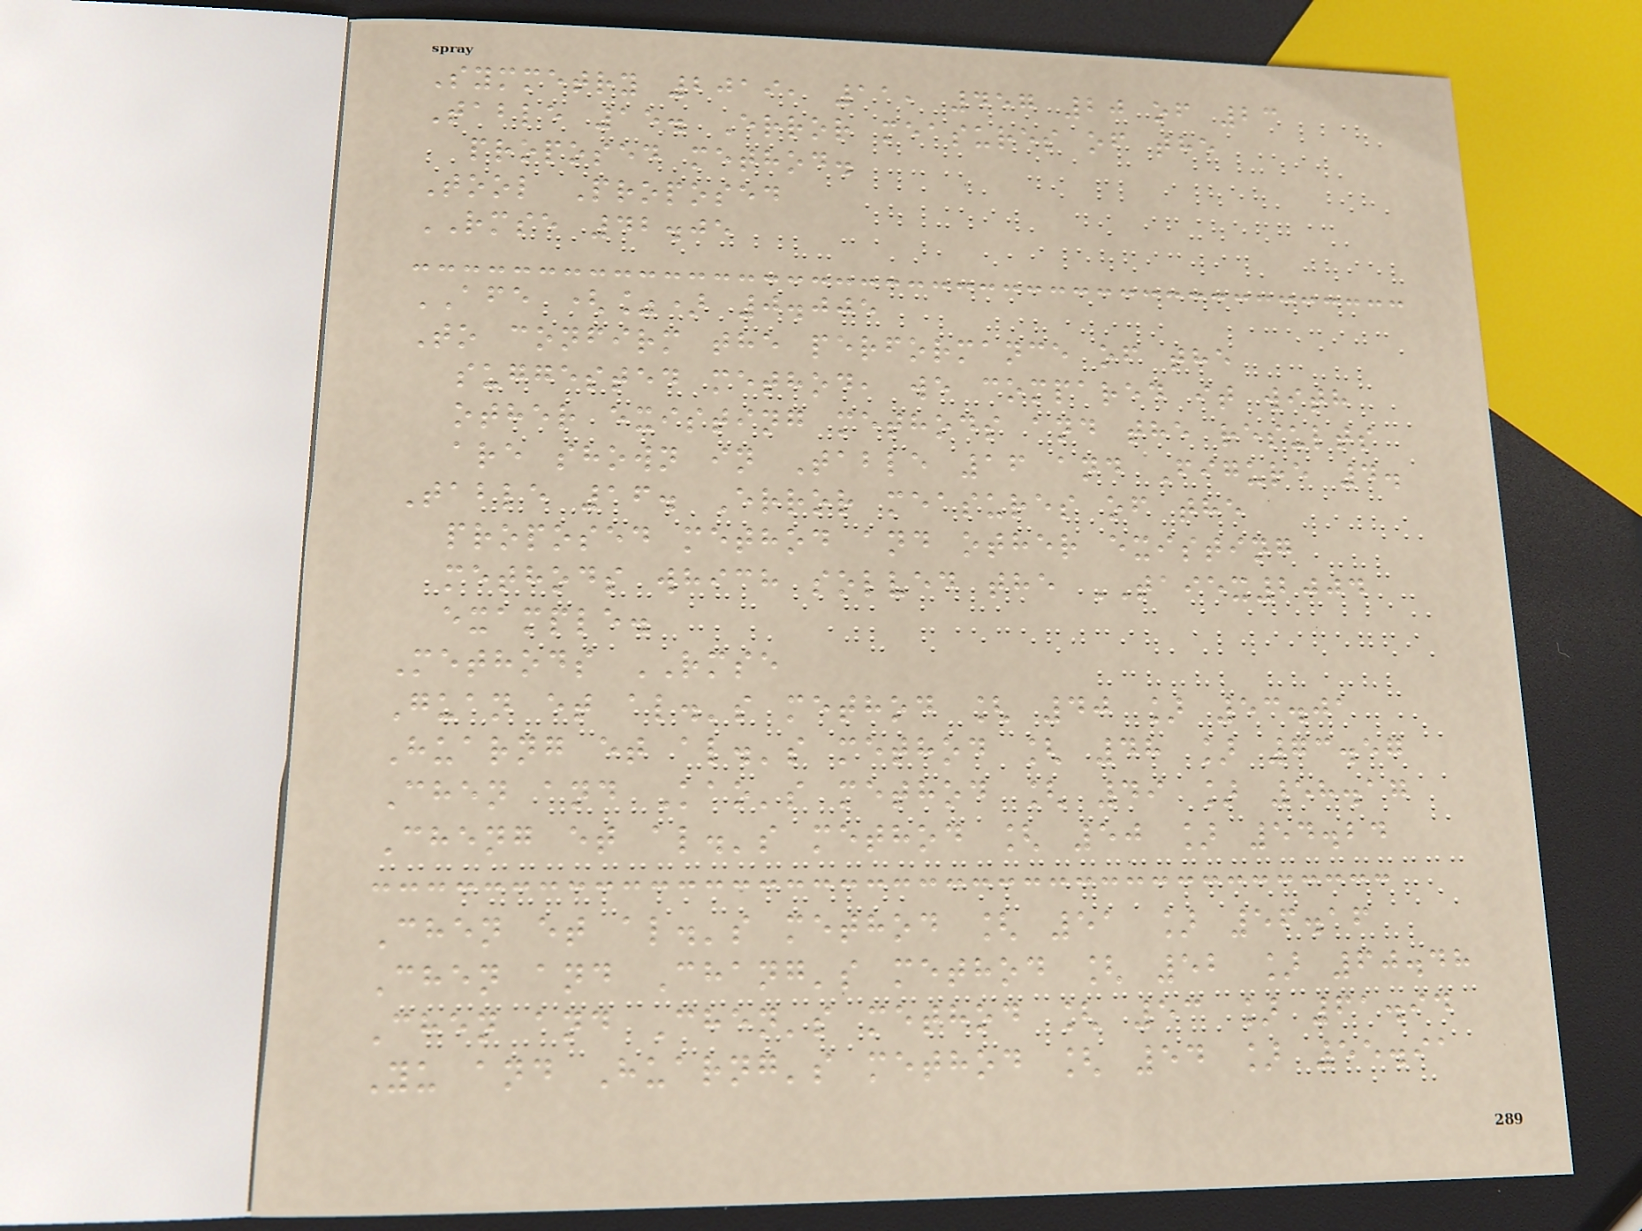Symmetry 2019, 11, 457 20 of 23
Table 15. Error measures of the
proposed method.
Tool Proposed
RMSE 42.05
AFE (%) 0.005
To confirm the performance of the
suggested method, we compared it with
other existing methods and the results
are shown in Table 16 and Figure 4.
Table 16. Error measures of the
proposed method and other existing
methods which solved the TAIEX2004
example.
Methods RMSE
Guan et al.'s method [ 40 ] 53.01
Huarng et al.'s method [ 48 ] 73.57
Chen and Kao's method [ 49 ] 58.17
Cheng et al.'s method [ 50 ] 54.24
Chen et al.'s method [ 51 ] 56.16
Chen and Chang's method [ 52 ] 60.48
Chen and Chen's method [ 53 ] 61.94
Yu and Huarng's method [ 54 ] 55.91
